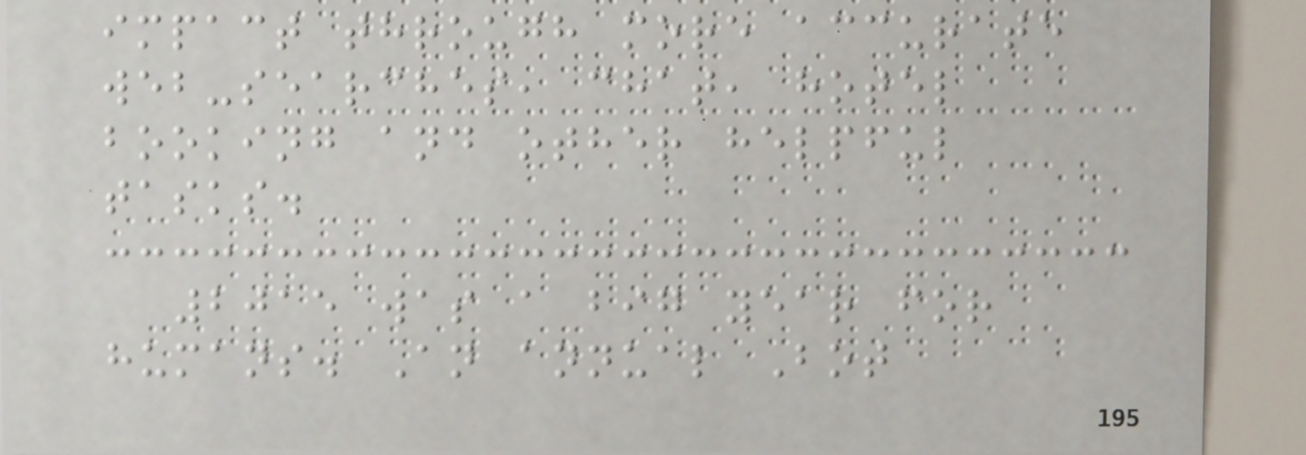impact through more accurate
web-searches, chat, hotel
booking and other helpful
tasks.
2015 was a big year for
humans. An annual Bot
